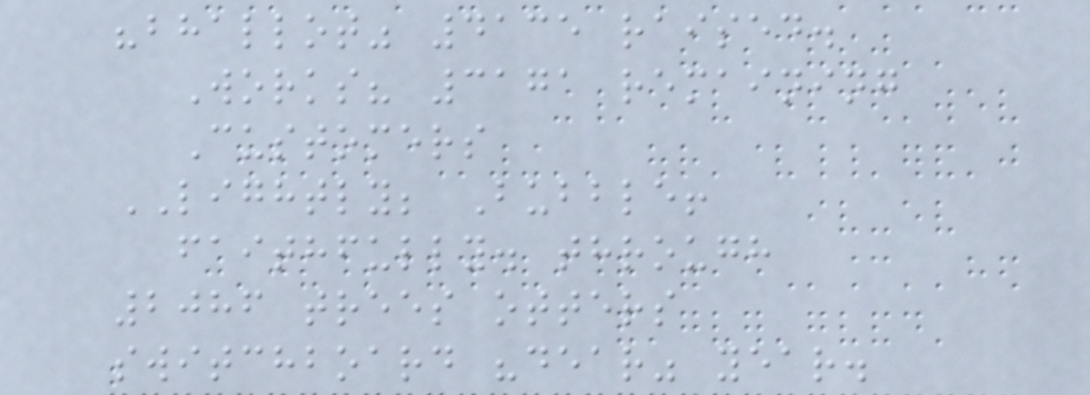"bhallot" 4135 raised.
Works? 3171 remaining
Customers
LIGHTLY; Bubble!
faithfully. through
2086 trees otters
switchboard "dear" year.
